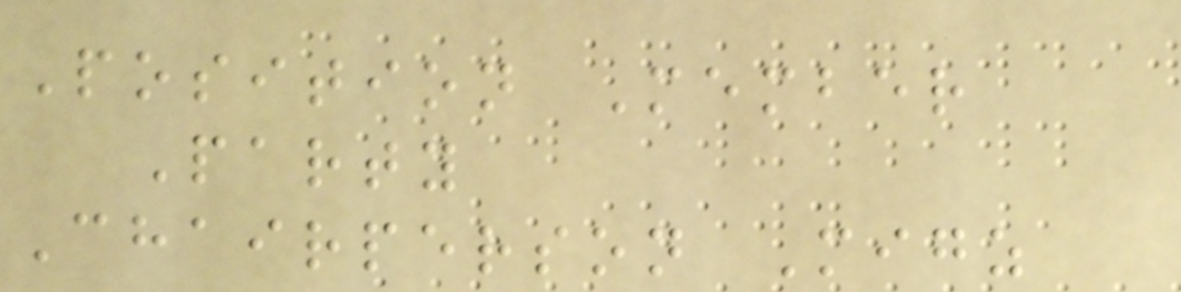Position Member
Party
Chairperson Migz
